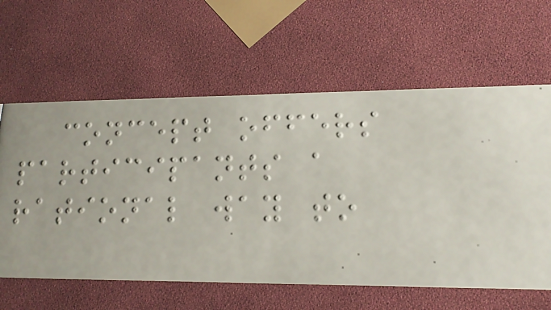concept offers
participants a
rational way to
